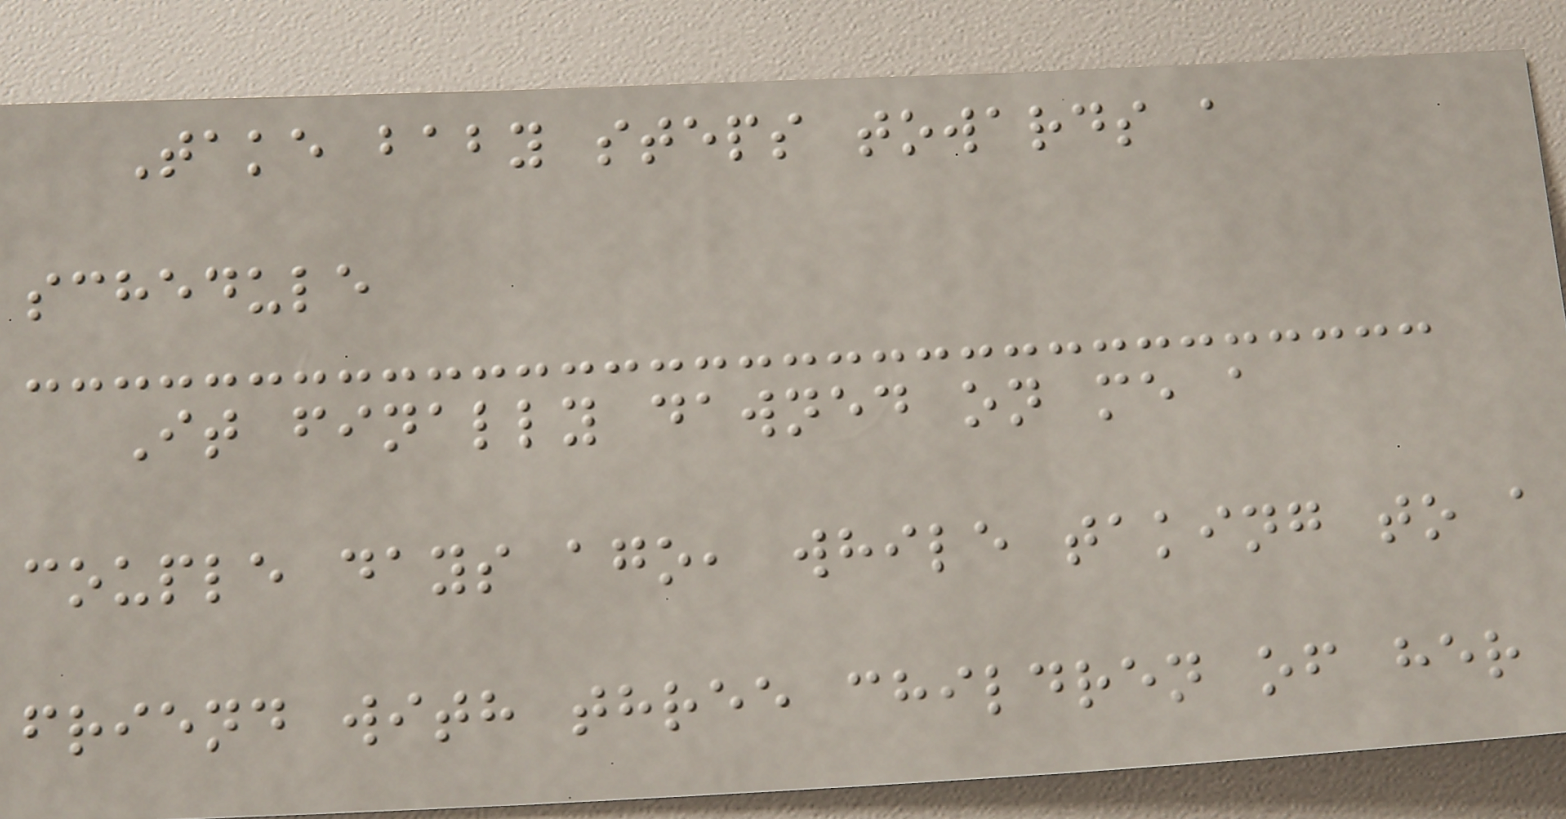Take baby steps towards a
schedule
It finally dawned on me a
couple days ago, while taking to a
friend with three children of her
